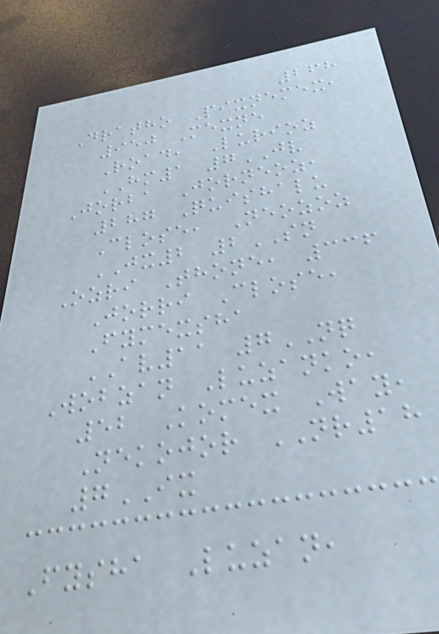268
Dratho Pixnemex,
950 Mexne
Road, Lurioz
HM1 7JV
Jorba Jorneoz,
287 Quishalu
Close, Neozoz
JX2 2SN
Ozri Thone, 336
Jorri Close,
Fymexsha
AV11 7NQ
Wobzan Luzanko,
52 Komex Way,
Nekojor NR18
7IX
Fysha Luzan,
